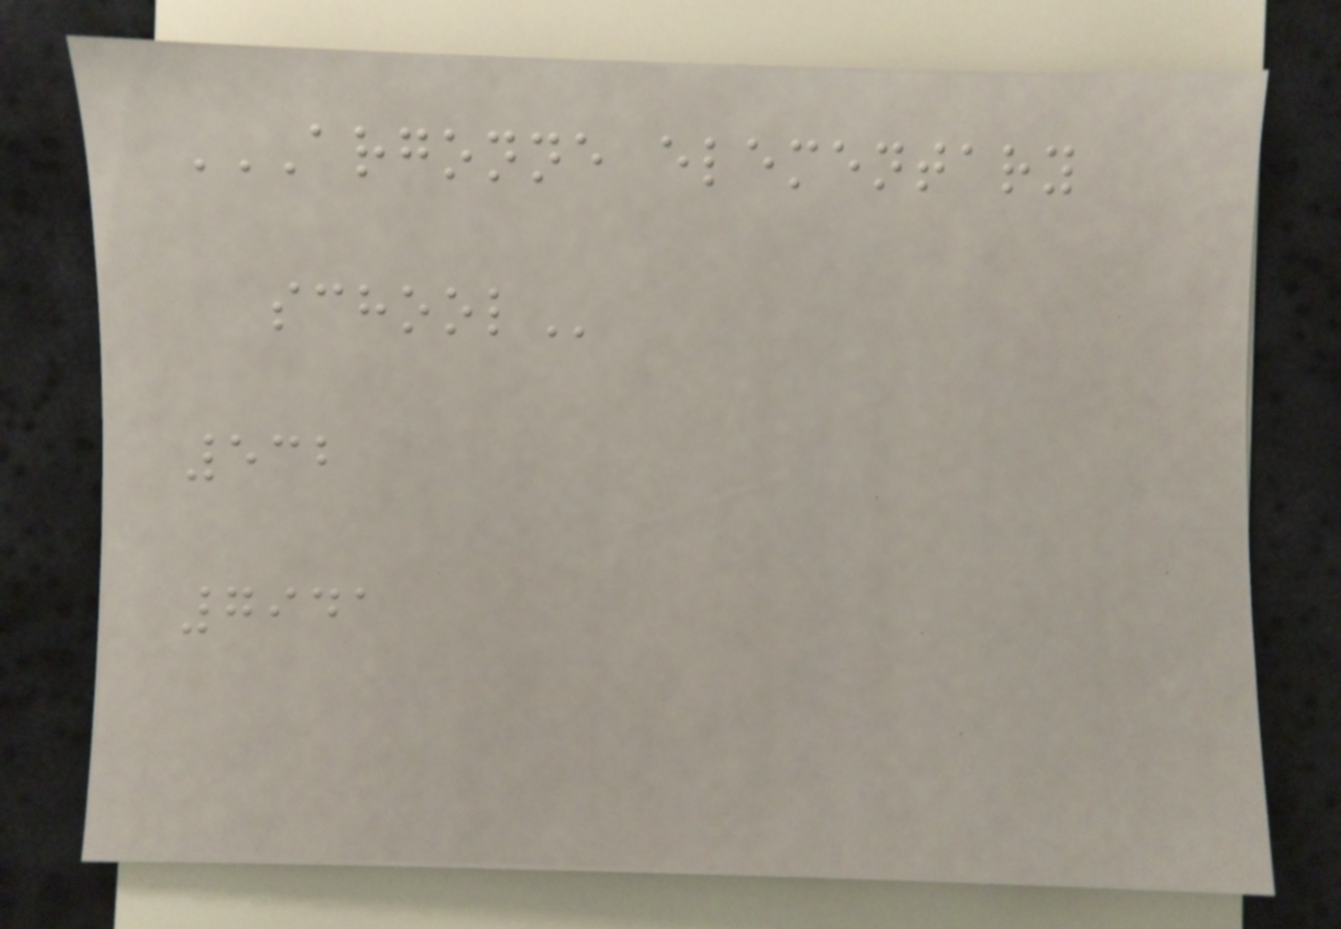ARGONNE ELEMENTARY
SCHOOL
532
7941
